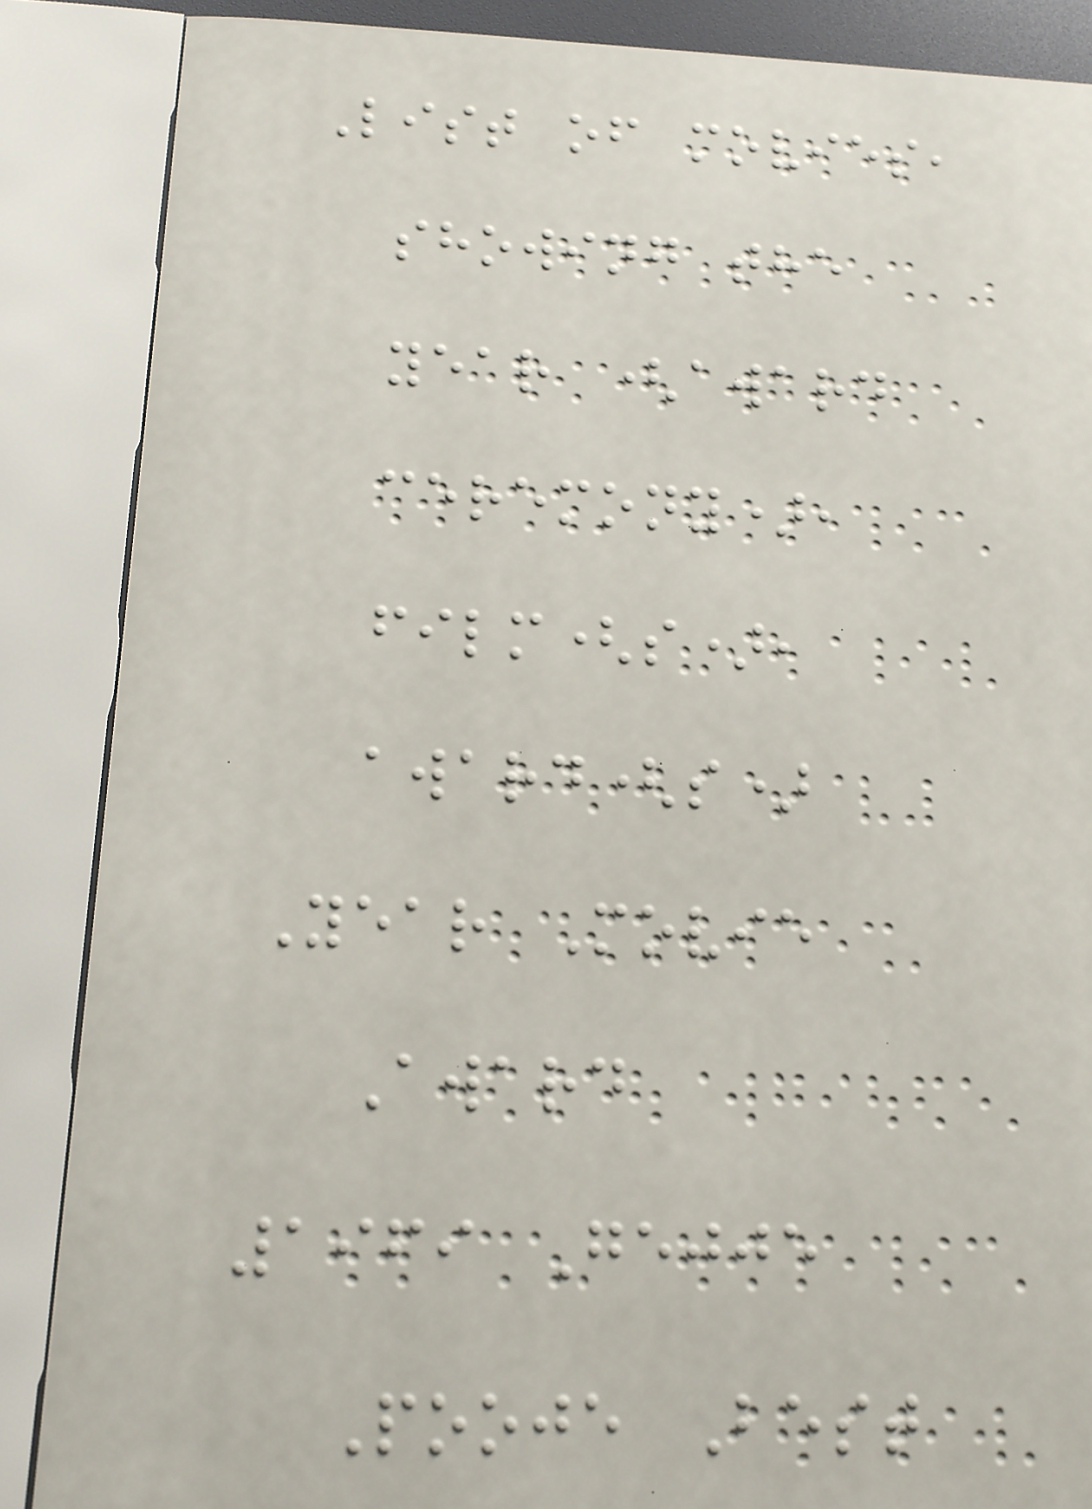List of movies,
showing the
year (award
ceremony),
film(s),
award(s)
Year Movie
Award
1969 Gejje
Pooje Best
